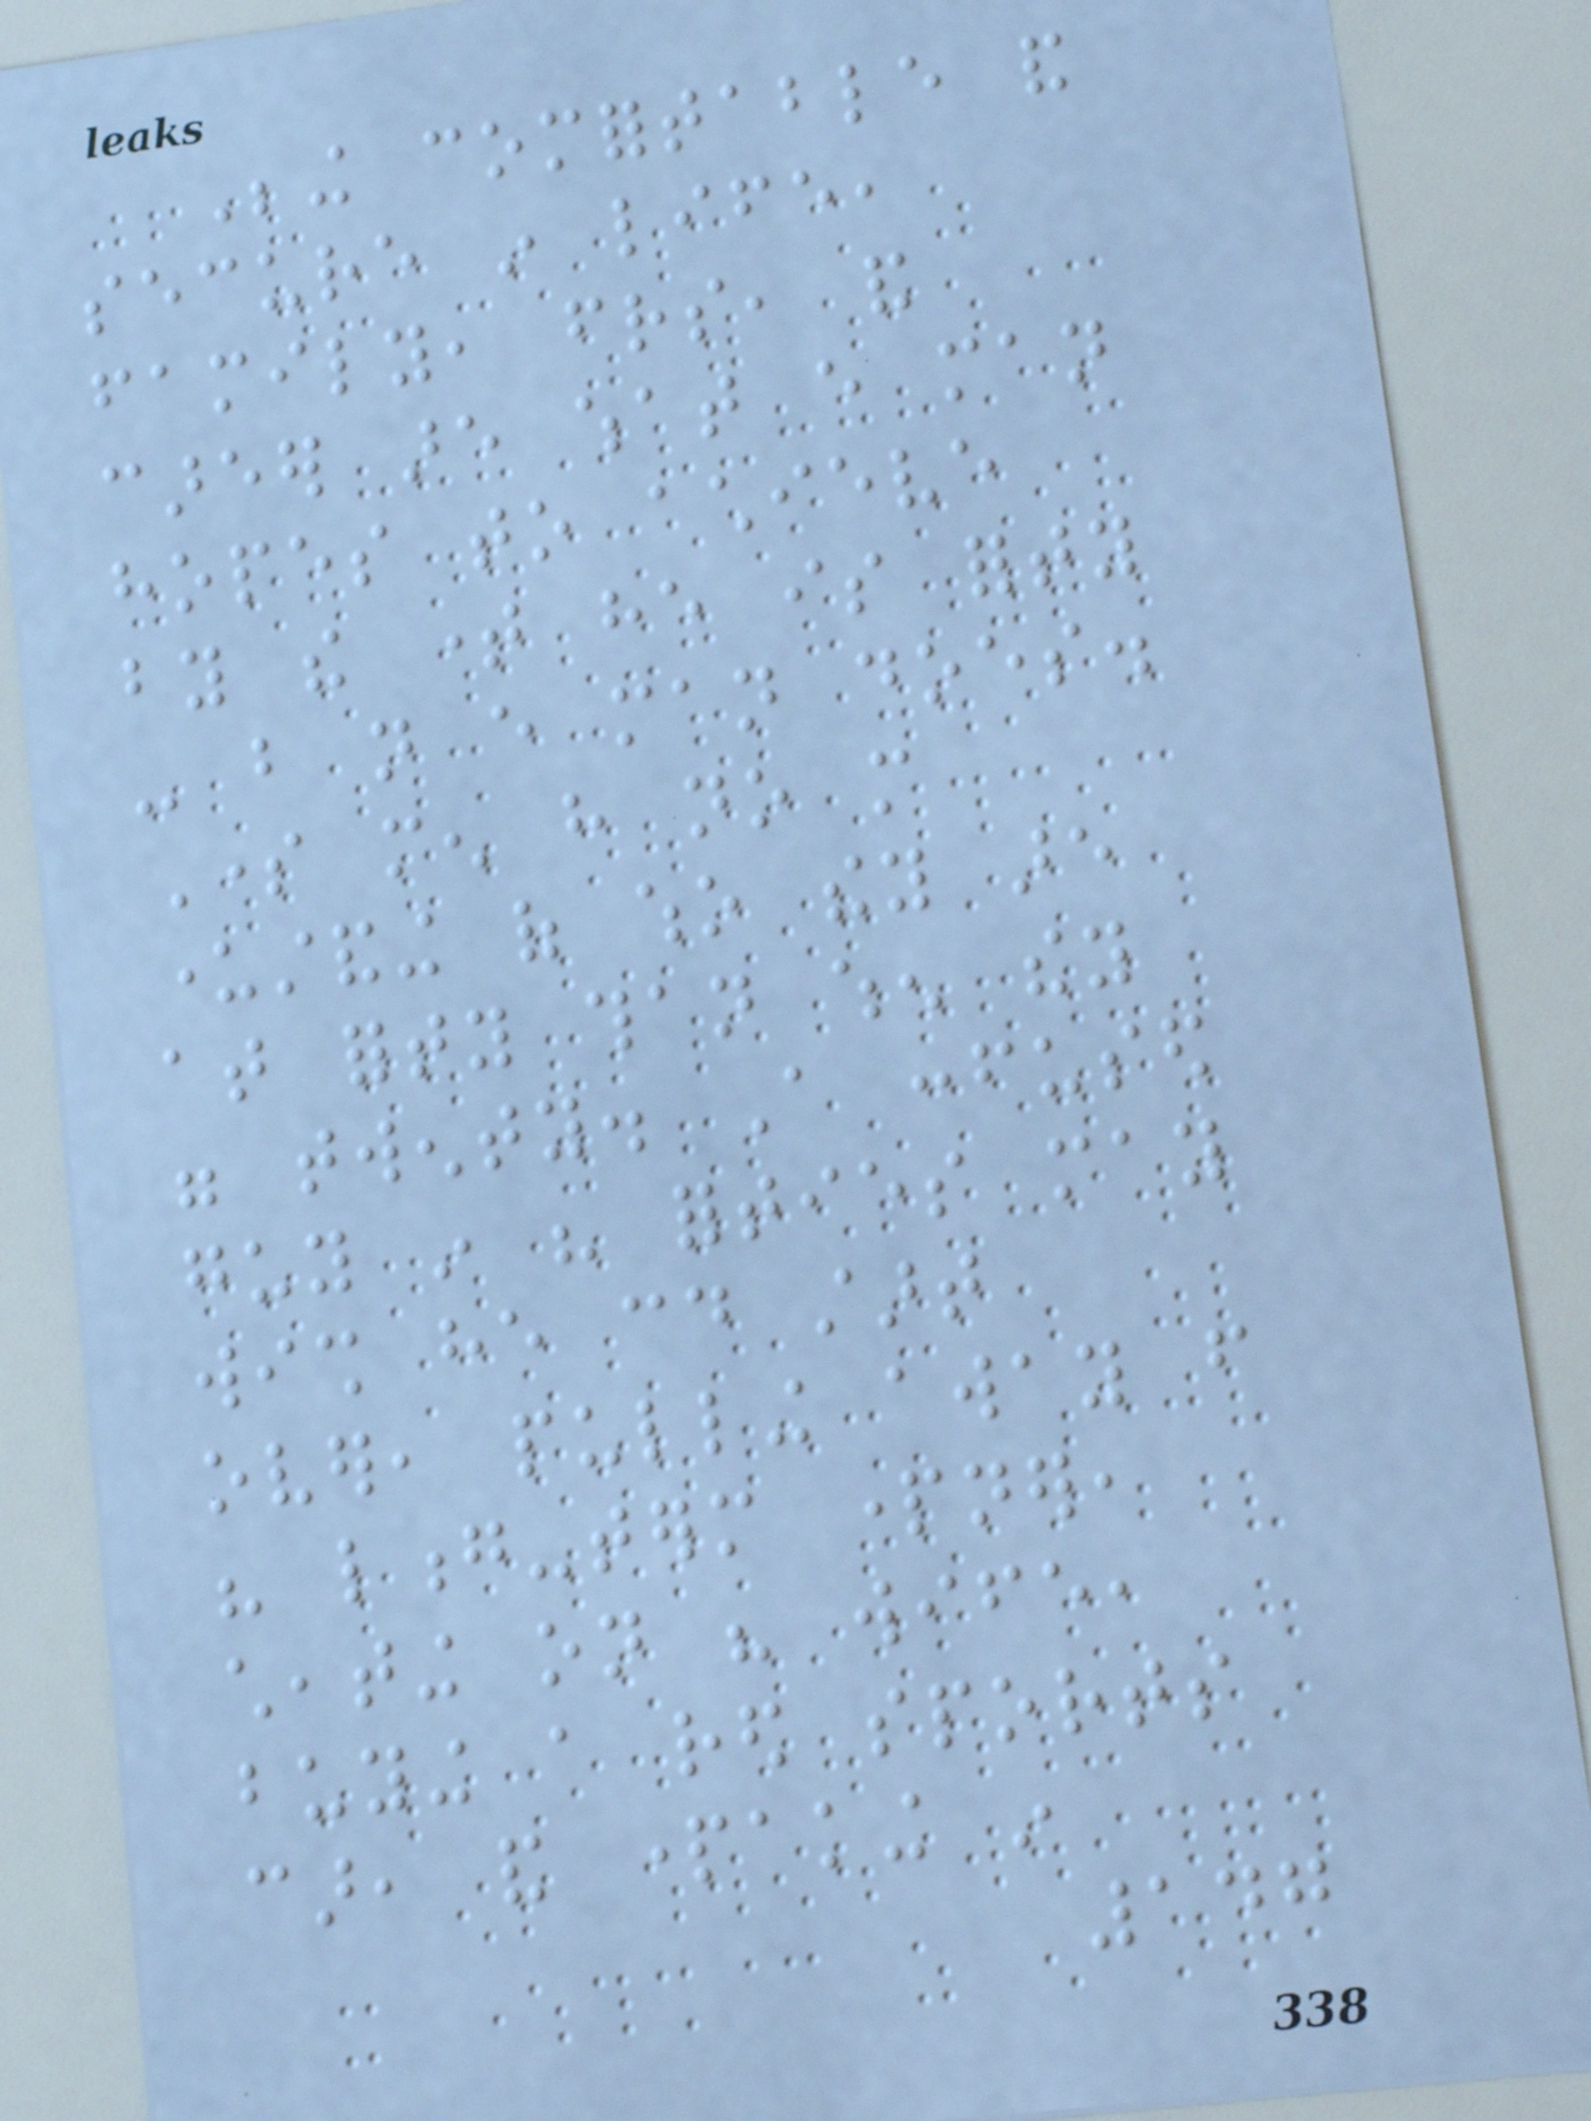Being comfortable and
secure in life,
family, friends, and
career are what every man
hopes to achieve
by the time he is forty
- but not every man does.
Some men have no more
understanding of who they are
at forty than when they
were twenty. A confused
guy in his forties may
wish he could start
over, pulling away from
his long-term partner,
cheating on his wife,
buying a red sports
car, and partaking in
147
